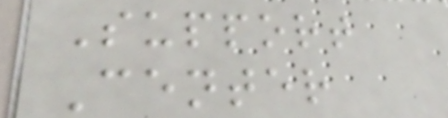Support
Center
